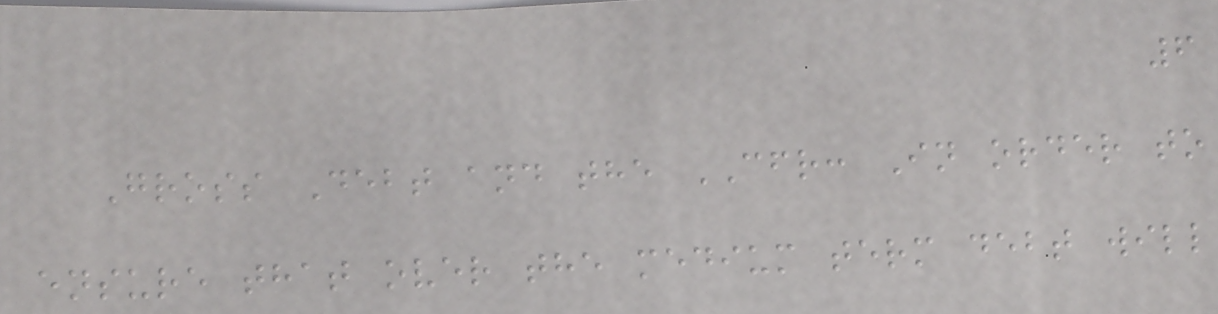6
Gross Debt and the CFR: In order to
ensure that over the medium term debt will
